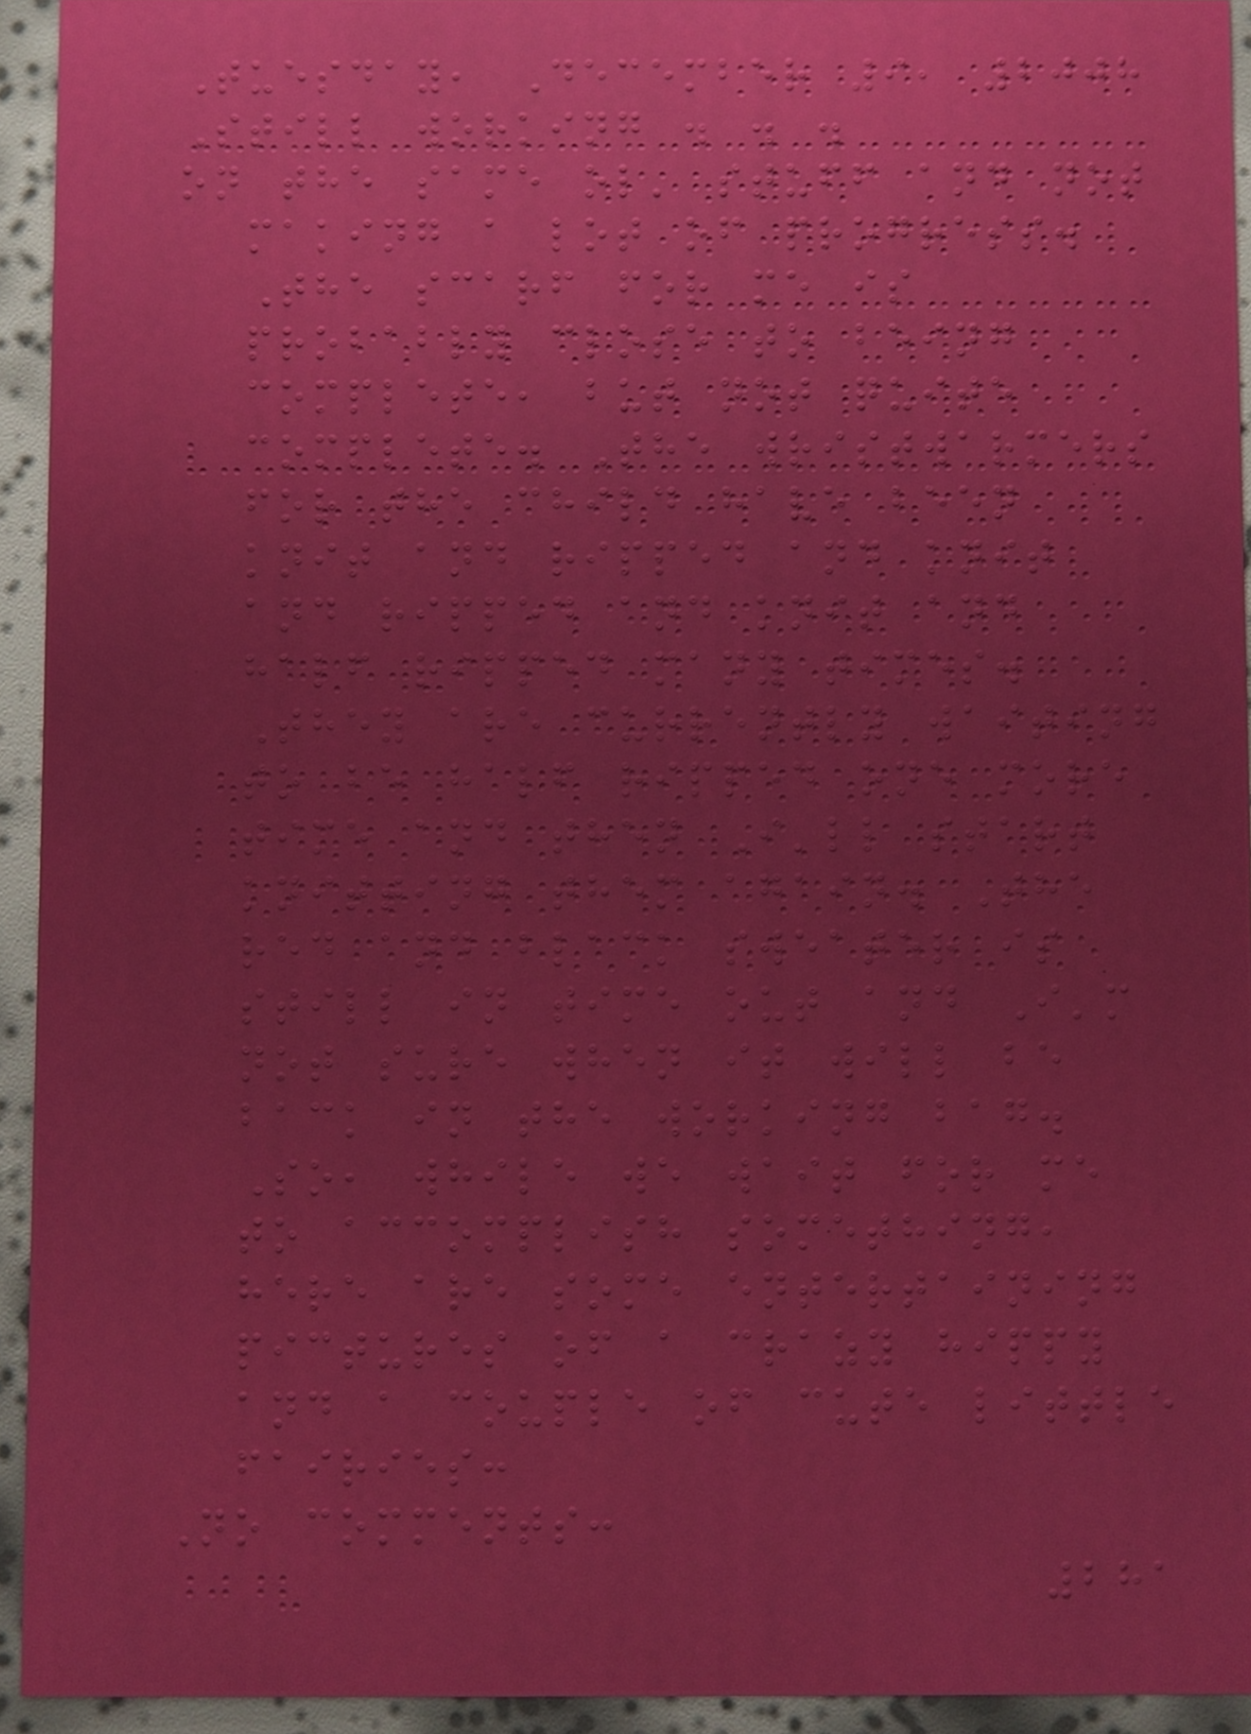Tuesday, December 9, 2008
Still working . . .
on the same ol' stuff and not
making a lot of progress.
The scarf for me is
probably close to being
complete, but not quite
complete. The wristwarmers
for the child have been
knit and ripped and knit
and ripped and knit and
half ripped many times.
They are currently waiting
to be half ripped one more
time and then I'll start
knitting them again. The
red and black sweater is
still in time out and I'm
not sure when it will be
back in the working bag.
So, while we wait for me
to accomplish something,
here are some entertaining
pictures of a crazy hippy
and a couple of cute little
fairies:
No comments:
281
